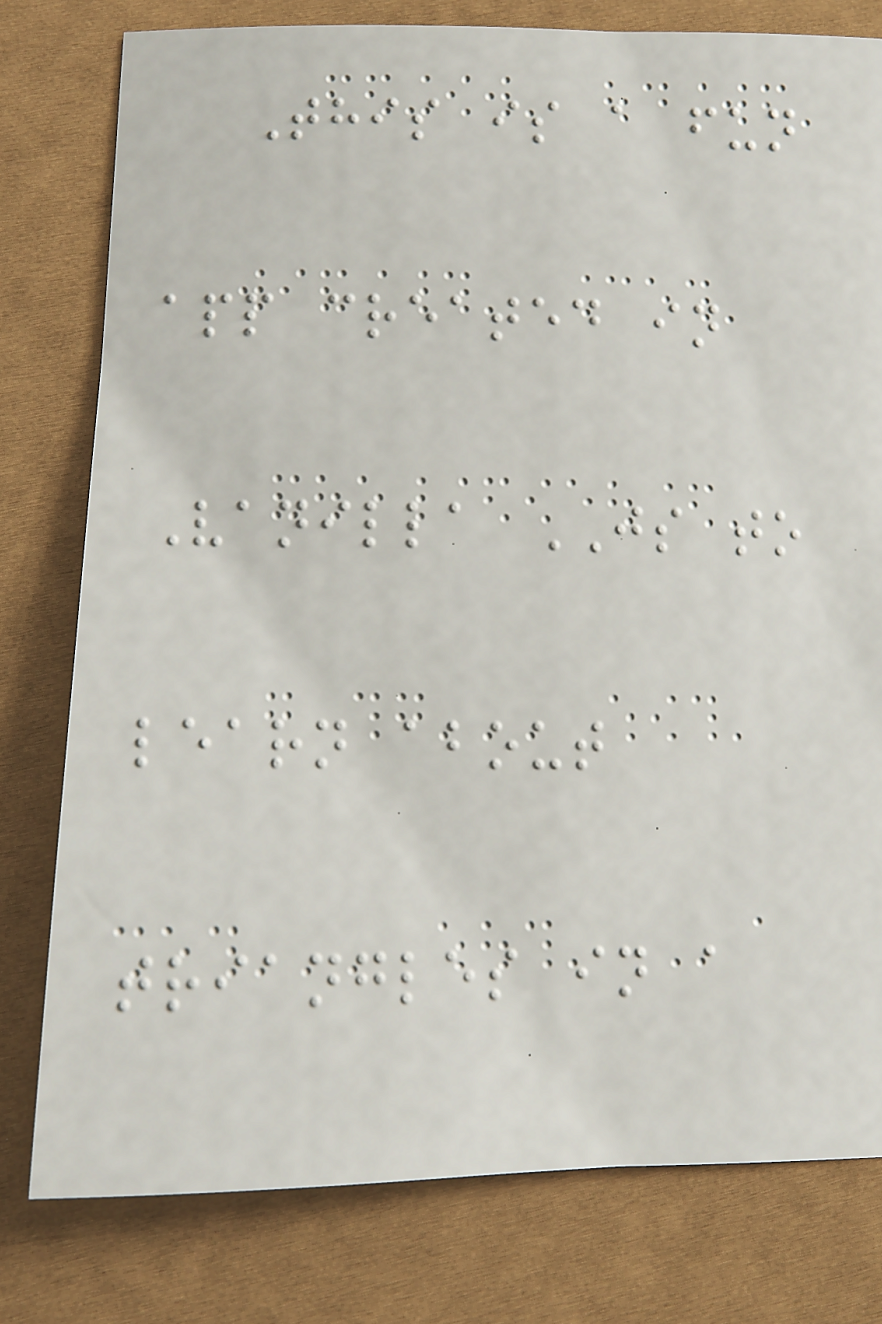This is a fun
app created in
Vanilla JS to
learn about
triangles in a
